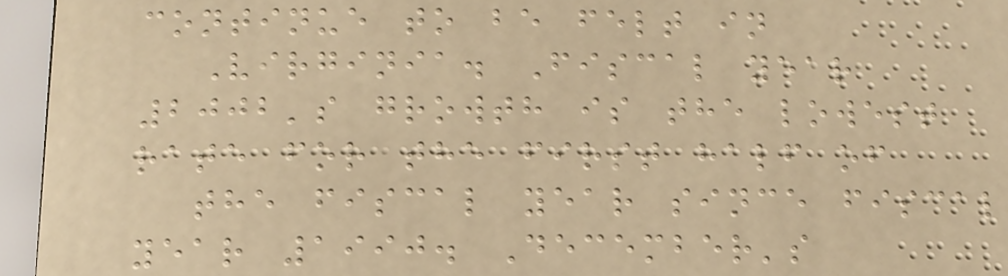continue to be felt in
Virginia. Fiscal year
2002's growth is the lowest
rate for the first half of
the fiscal year since fiscal
year 1990. December's
